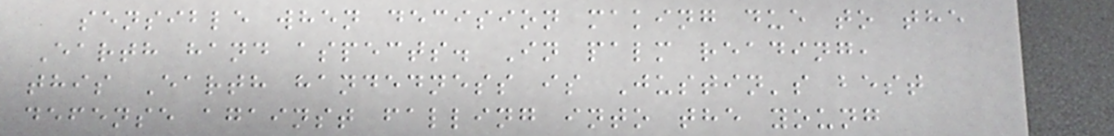sensible when decision making due to the
Earth hand aspects. In palm reading,
this Earth handedness is Justin's best
defense against falling into the young
